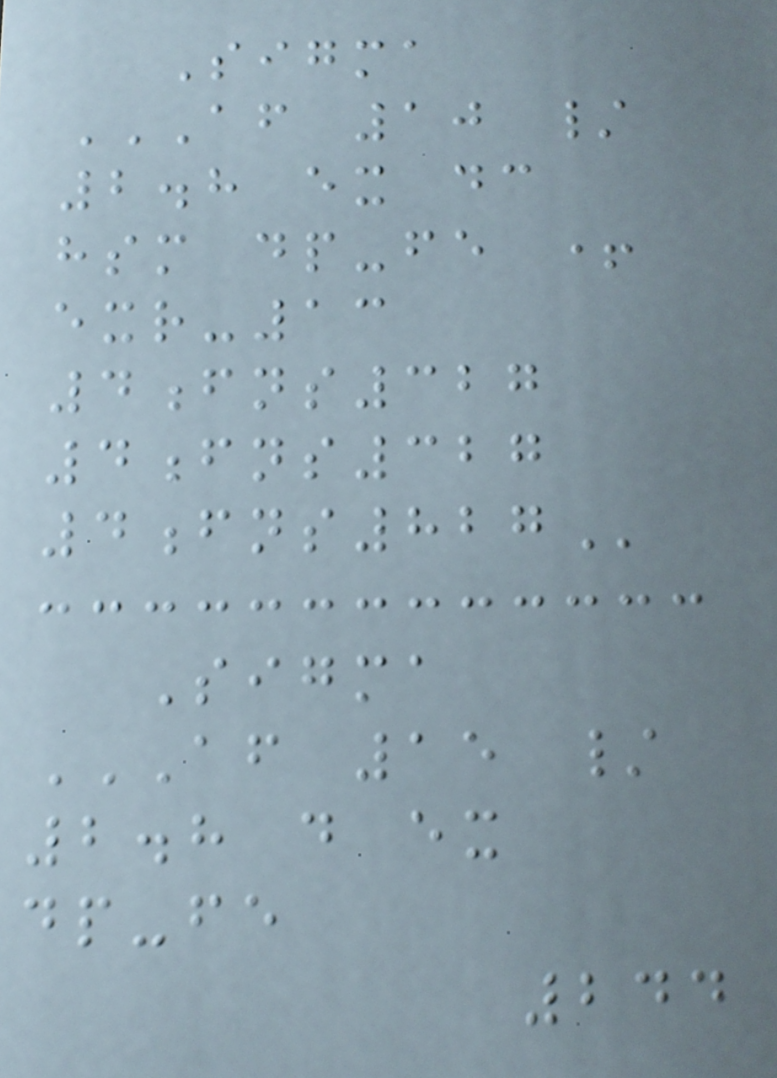Sigma
AF 10 /
2.8 EX DC
HSM DP-FE +
EXR-13
4FNS327
4FNS327
4FNS827
Sigma
AF 15 /
2.8 D EX
DP-FE
244
